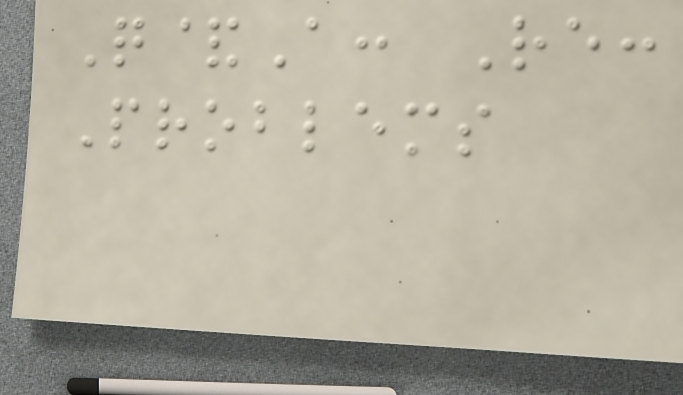Q&A: Re:
Problems
